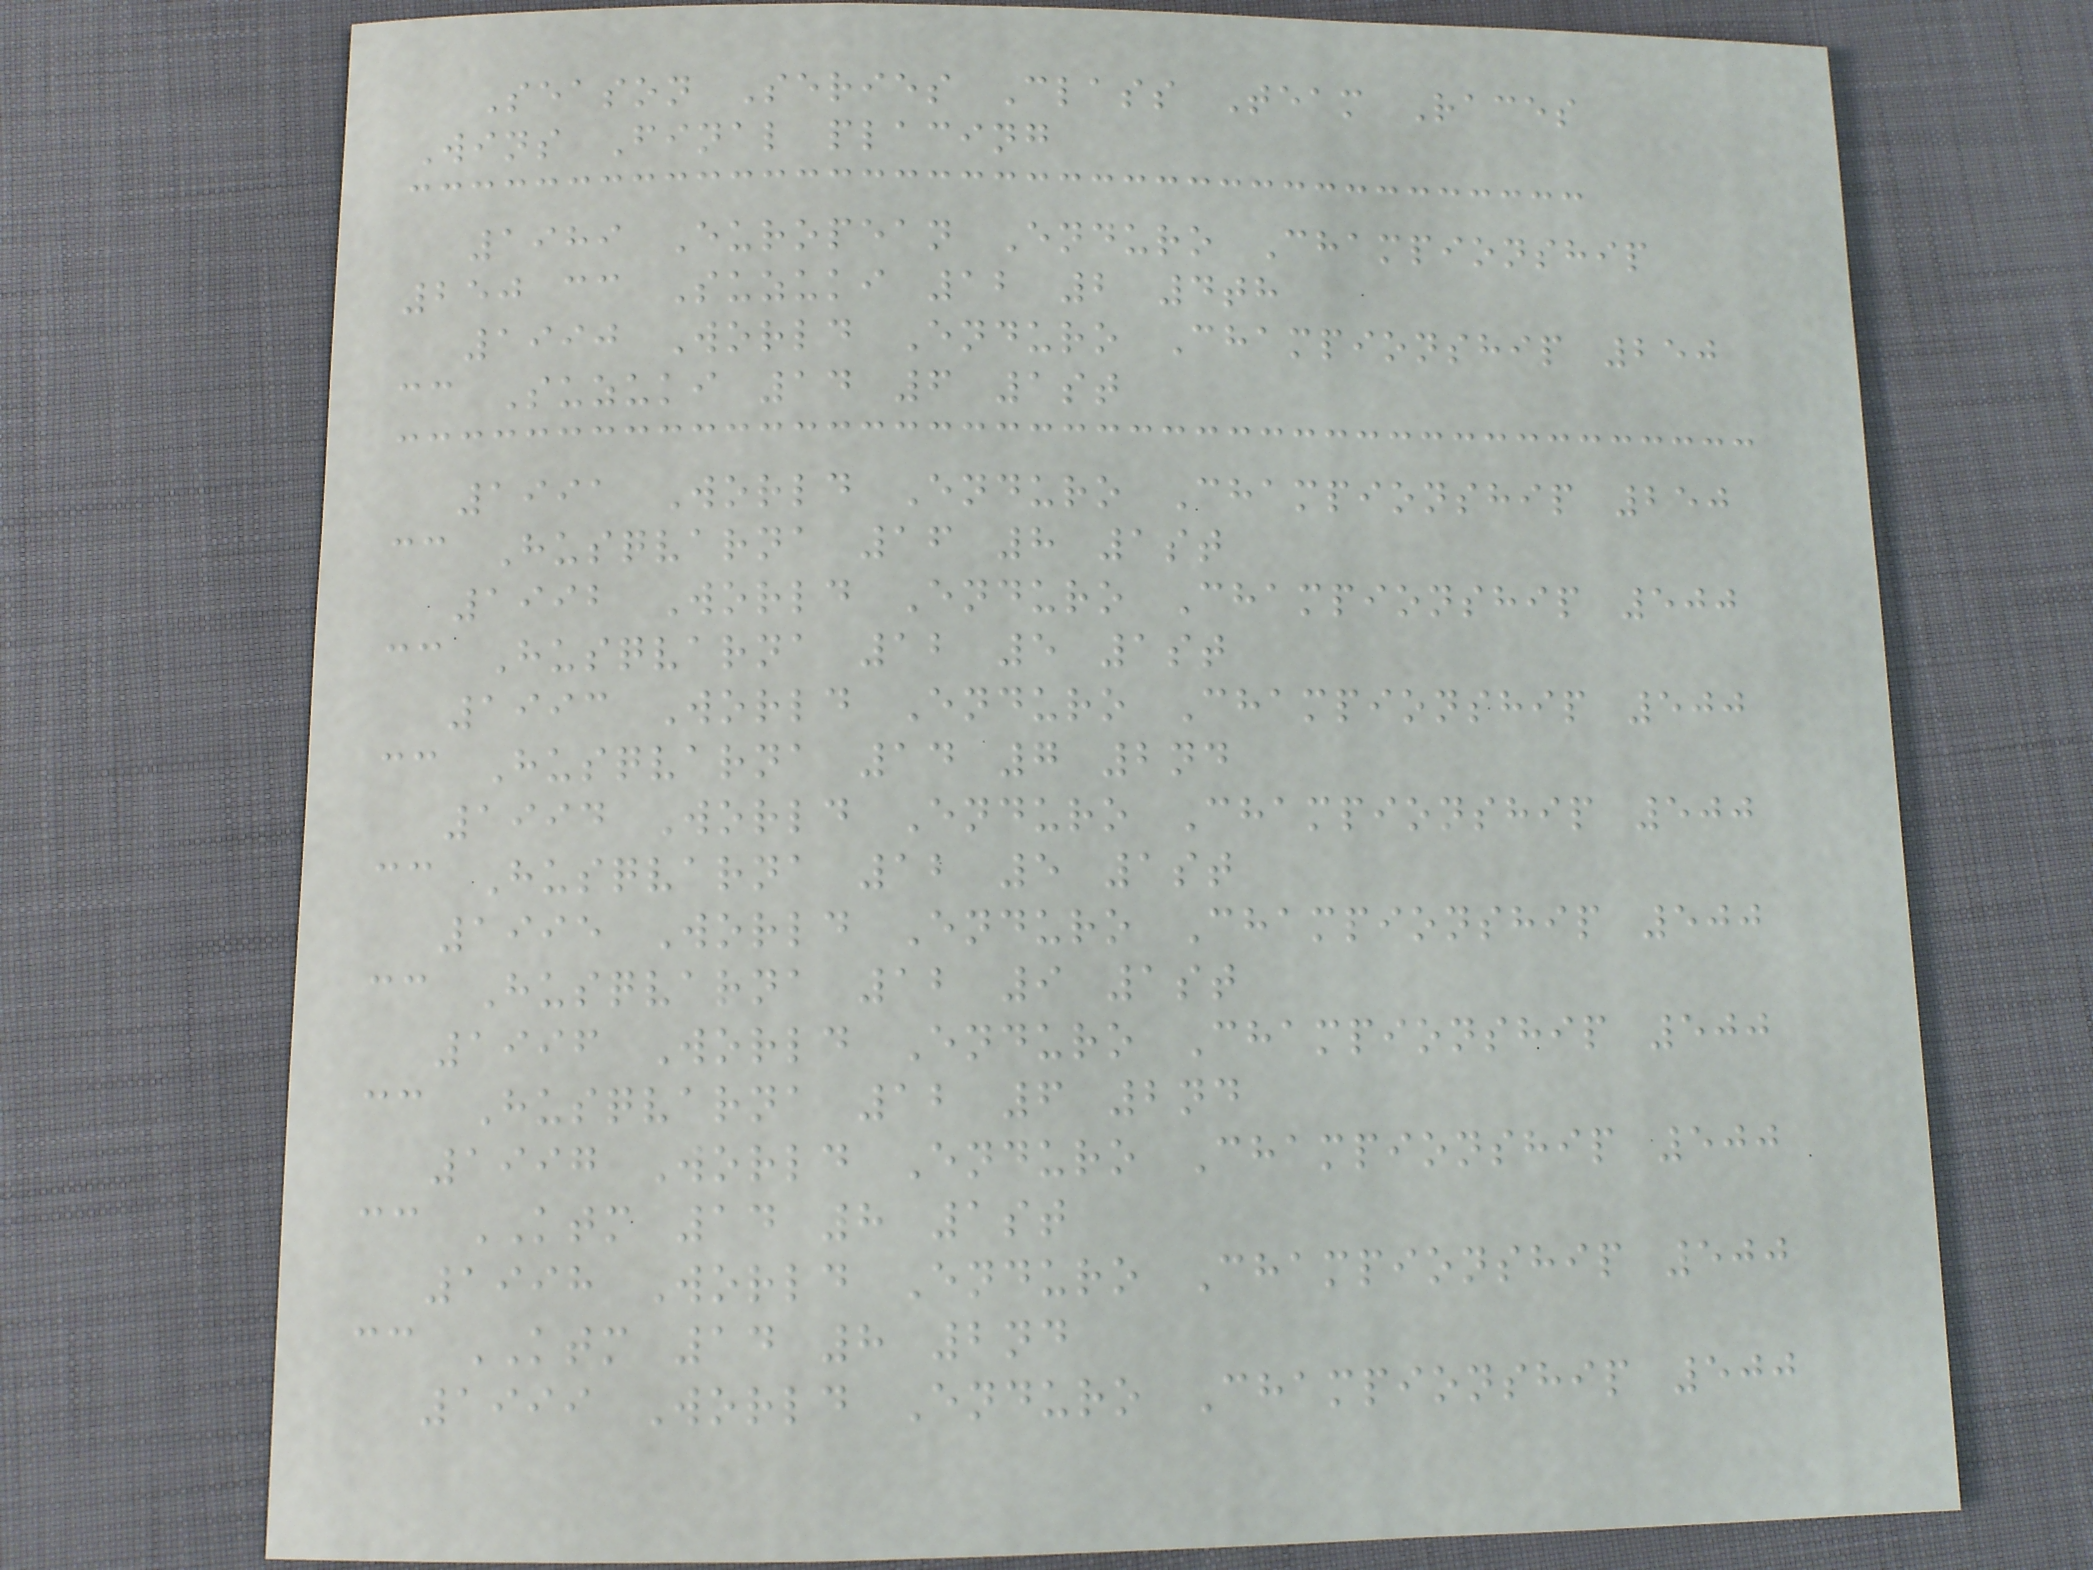Season Series Class Team Races
Wins Final placing
1989 European Enduro Championship
250 cc Suzuki 12 2 4th
1990 World Enduro Championship 250
cc Suzuki 14 6 1st
1991 World Enduro Championship 250
cc Husqvarna 16 8 1st
1992 World Enduro Championship 500
cc Husqvarna 12 5 1st
1993 World Enduro Championship 500
cc Husqvarna 14 7 2nd
1994 World Enduro Championship 500
cc Husqvarna 12 5 1st
1995 World Enduro Championship 500
cc Husqvarna 12 9 1st
1996 World Enduro Championship 500
cc Husqvarna 12 6 2nd
1997 World Enduro Championship 500
cc KTM 14 8 1st
1998 World Enduro Championship 500
cc KTM 14 8 2nd
1999 World Enduro Championship 500
